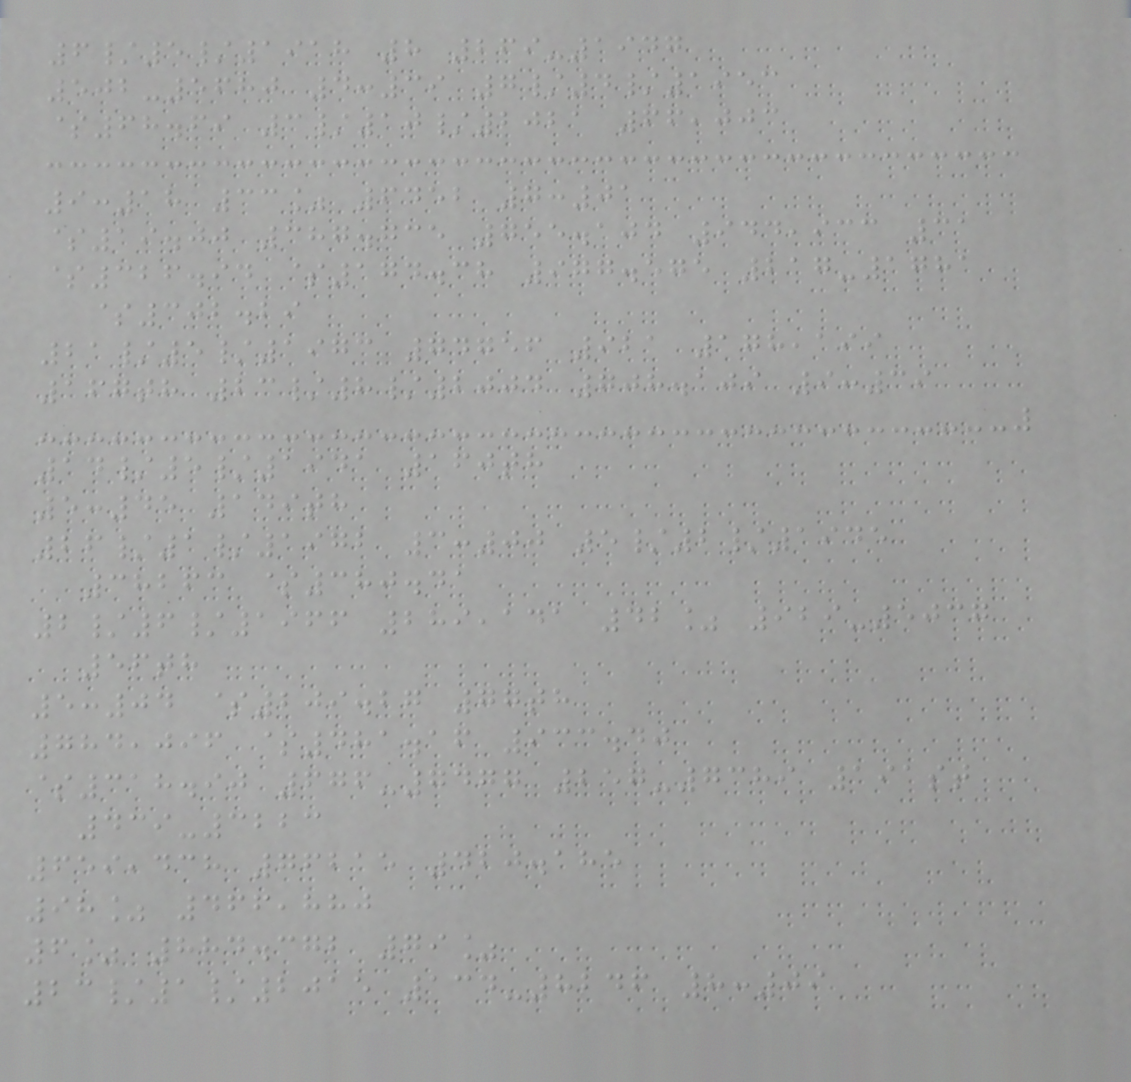6/5/1918 8 269-1947
502-5680 4:39 7/4/1953
$68.69 3/10/2021 66,003
9:18 33% 6452 7:01
$19.00 387.735 755.104 944,933 31
$326.94 $174.38 977.575 217-1781
$302.29
21/5/1973 74756 921 178,199
167th 23/8/2004 708.109 9:39
14/5/1941 160th
5:45 149th
26/1/1972 3:00 5/2/1945
38263 $380.41
2/6/1966 289,141 42% 929-5037
56th
5:04 $209.27 77th
784,096 $481.16 933.40
$318.90 676-7477 257-7389 191st
439-3223
659,438 76215 420.185
98% 466,880
6% 884.372 79%
23/1/2015 134-8246 8:09
